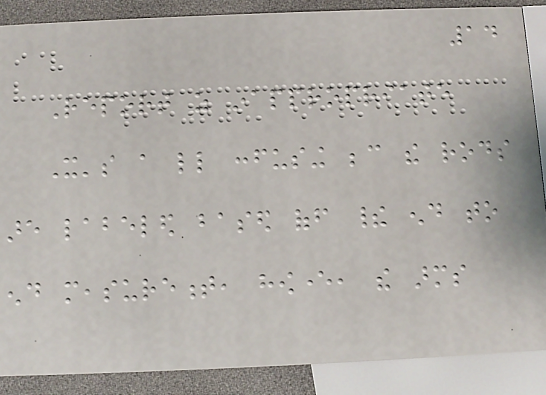14
Report as inappropriate
It's a little confusing because the rods
are labeled based off their end to
end measurement, however, the arms
